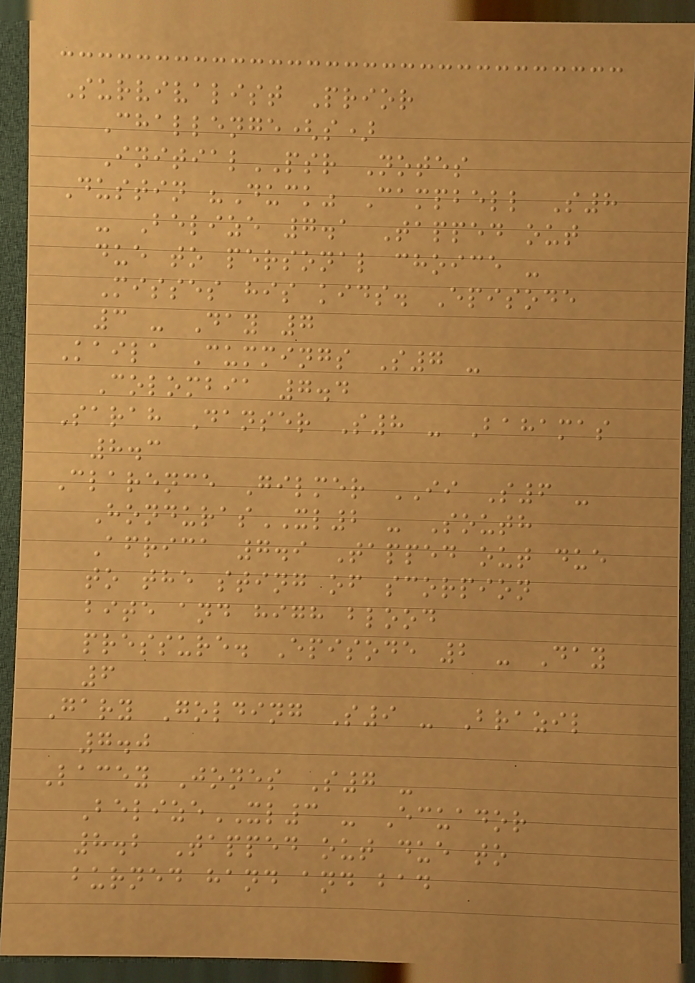Survivalist Prior
Challenge(s)
InitialPSR Notes
Dustin "Duck" Campbell S8
- Belize 7.1 Tapped out
due to personal choice -
Misses his kids. Episode
3 - Day 7
Kaila Cummings S7 -
Colombia 7.4
Sarah Danser S8 - Bahamas
8.3
Clarence Gilmer II S6 -
HondurasXL2 - South
Africa 7.9 Tapped out due
to the sting of scorpion
bite and high blood
pressure. Episode 2 - Day
6
Gary Golding S9 - Brazil
7.0
Lacey Jones S7 -
BelizeXL3 - Ecuador
8.2 Tapped out due to
burned hand and bad
